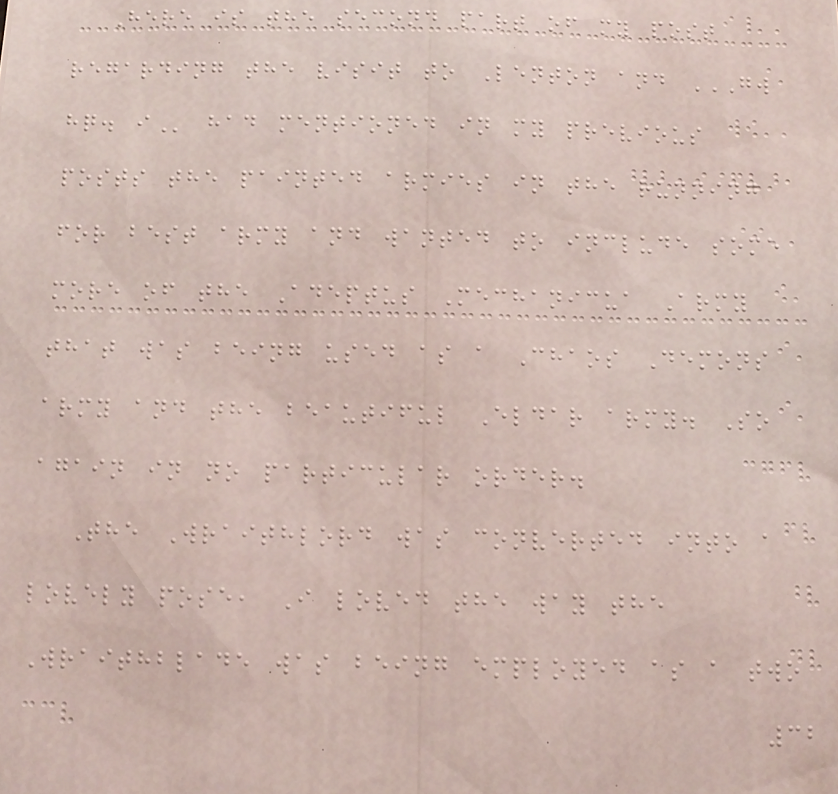Here is the second part of my post
regarding the visit to Lenton and GW
HQ. I had mentioned in my previous
posts the painted armies in the running
for best army and wanted to include some
more of the Adeptus Mechanicua Army
that was being used as a Chaos Demons
army and the beautiful Eldar army. So
again in no particular order.
The Wraithlord was converted into a
lovely pose, I loved the way the
Wraithblade was being employed as a two
32
